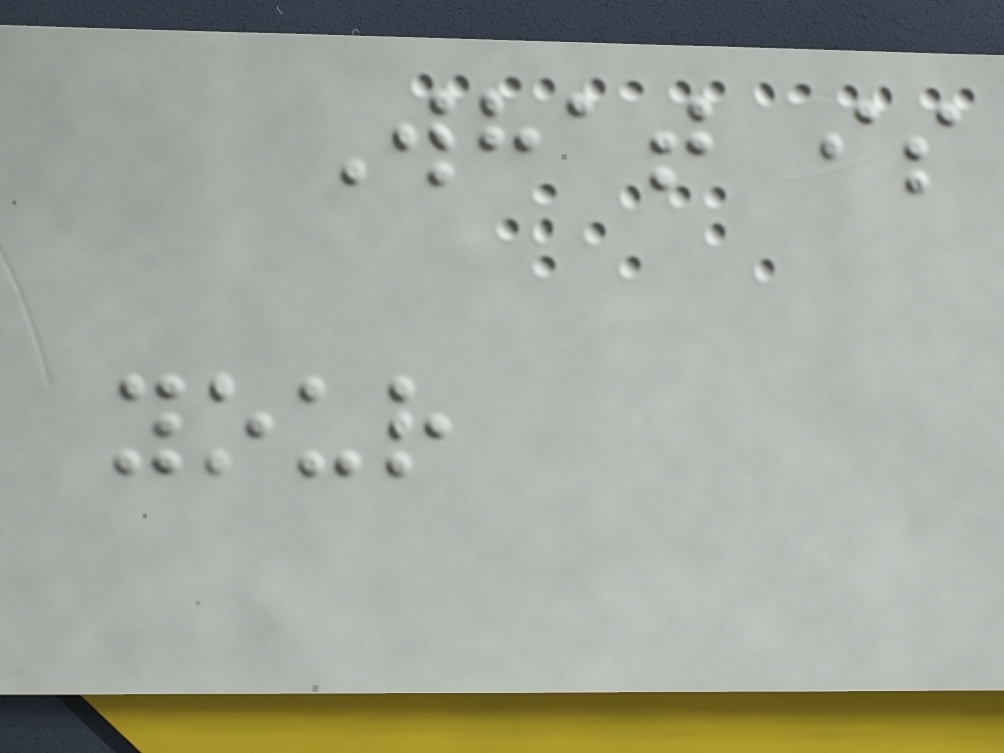What is
your
